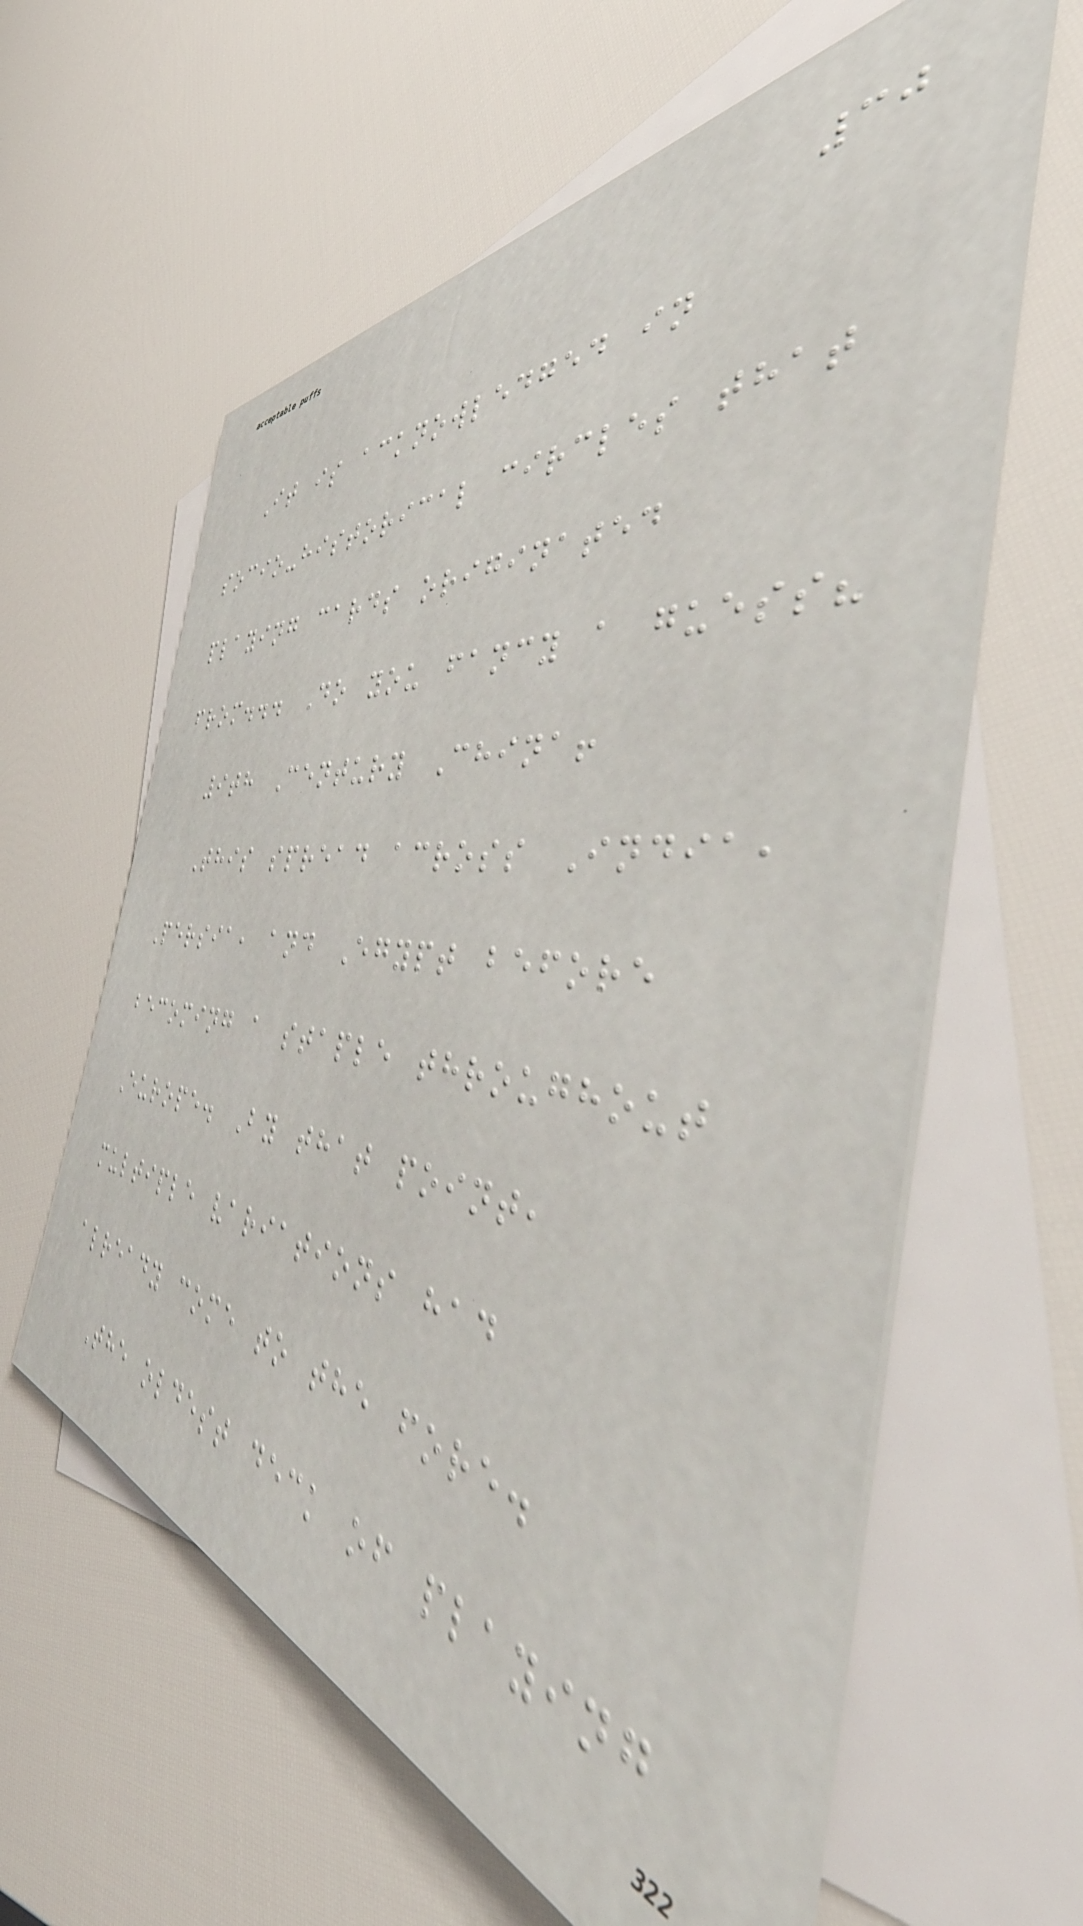30
It is acknowledged in
socio-historical circles that
playing cards originated
from... Do you fancy a guess?
9th Century China!
This spread across India,
Persia, and Egypt before
becoming a staple throughout
Europe. By that point,
multiple variations had
already come to the fore.
The oldest deck of playing
